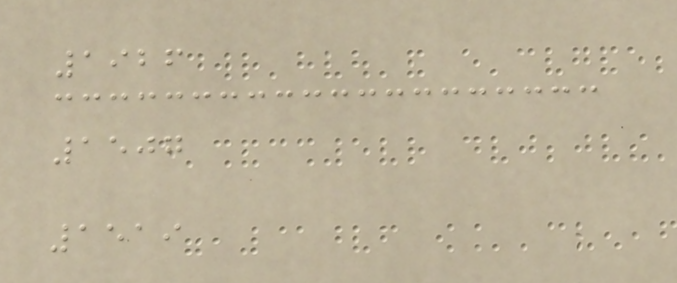1926
1507
1519
